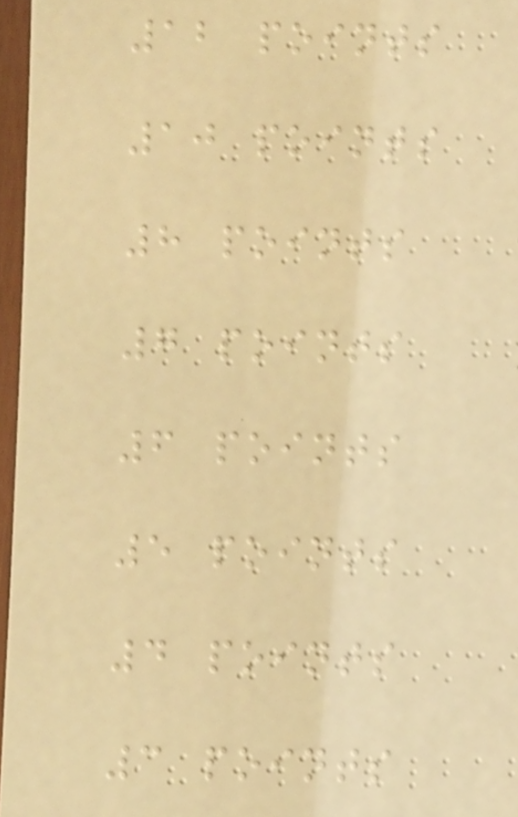12 points
10 points
8 points
7 points
6 points
5 points
4 points
3 points
